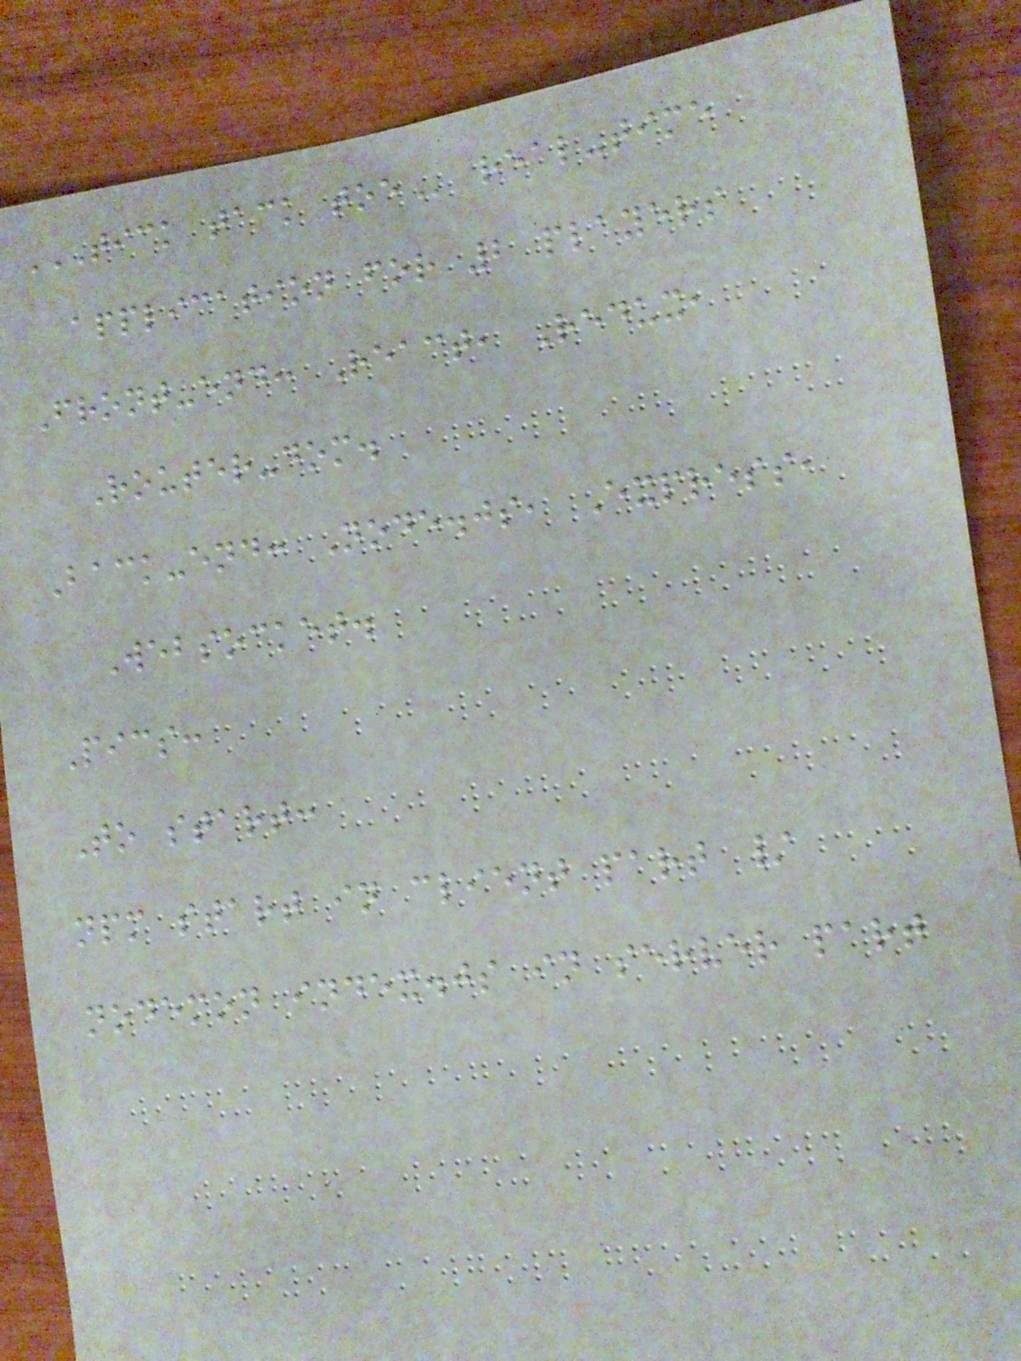TICK TACK TOE real-time
application for 2 players
Front-end: React, Redux,
Router-dom.
Back-end: Node.js, Express,
Websocket.
Pics:
To start:
npm start in client part /
nodemon index.js in server part
